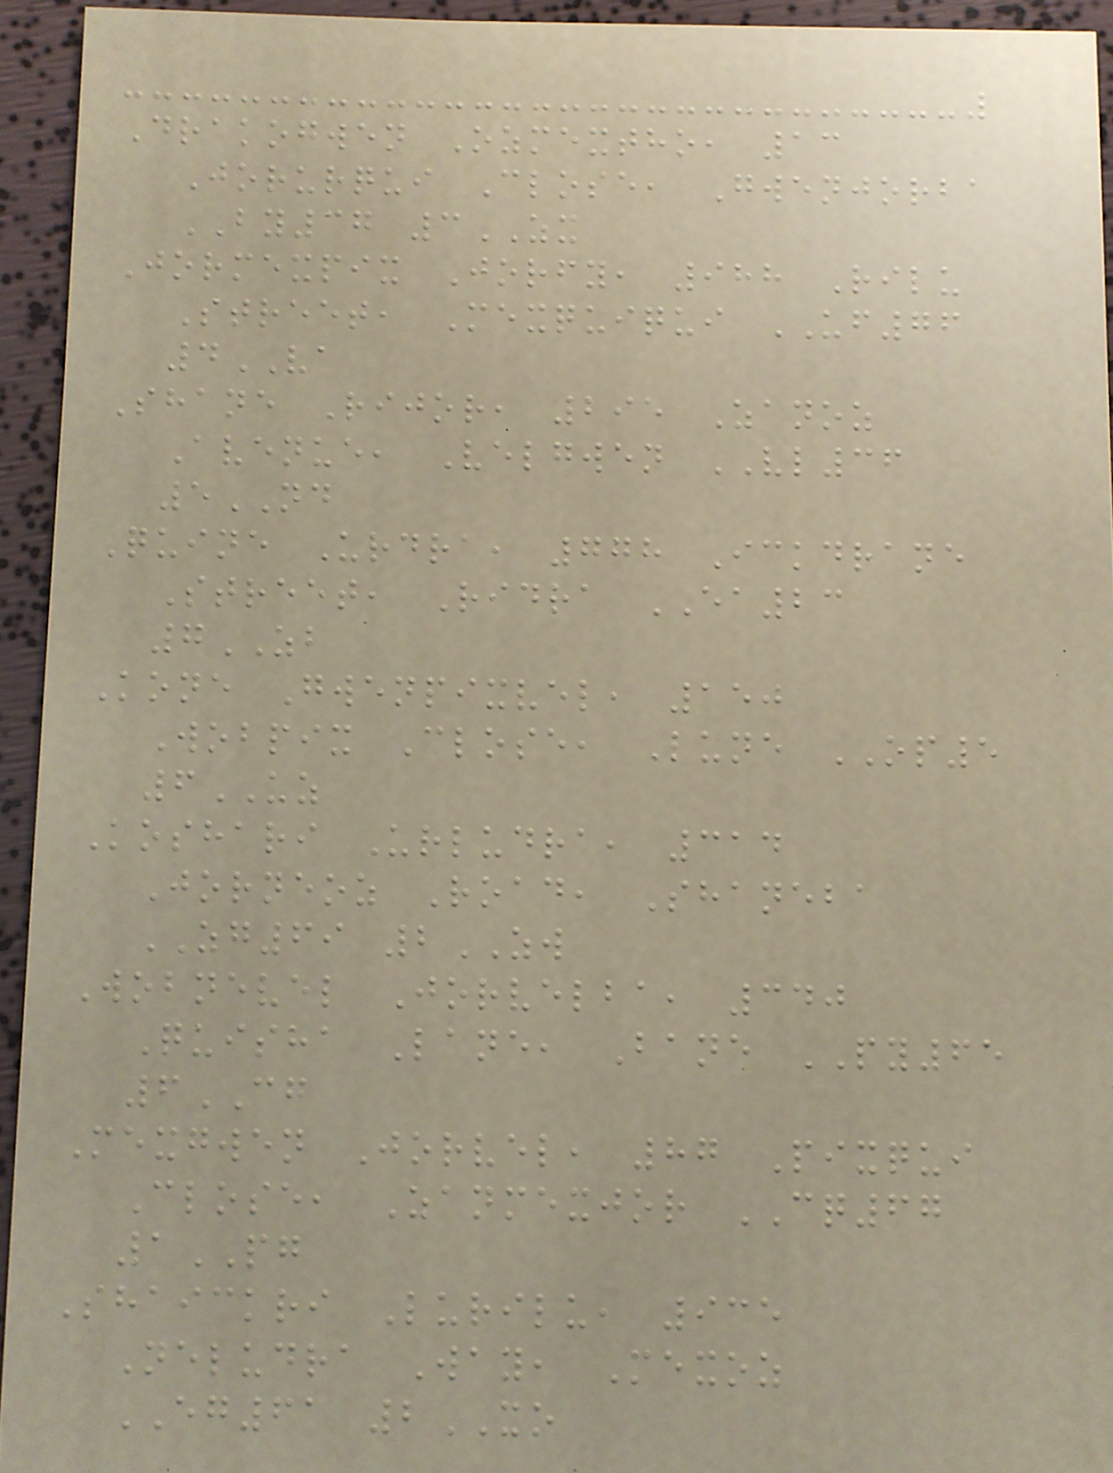Drakogwen Ozmextho, 13
Jorurqui Close, Gwenjorba
BY37 3ZX
Jormexpix Jorfy, 988 Rilu
Street, Mexquiqui UF76
4VA
Shane Rijor, 295 Zanoz
Avenue, Velgwen VL36
5ND
Quine Urdra, 778 Ickdrane
Street, Ridra EA23
7ZB
Kone Gwenpixvel, 150
Wobpix Close, Lune OP5
6UZ
Koshari Urludra, 314
Jorneoz Road, Shaneba
ZG69 2ZW
Wobnevel Jorvelba, 340
Quisha Lane, Bane PY65
6CG
Mexgwen Jorvel, 87 Pixqui
Close, Zanmexjor CQ67
1PG
Shaickri Lurilu, 935
Neludra Way, Mexoz
EG61 2XO
